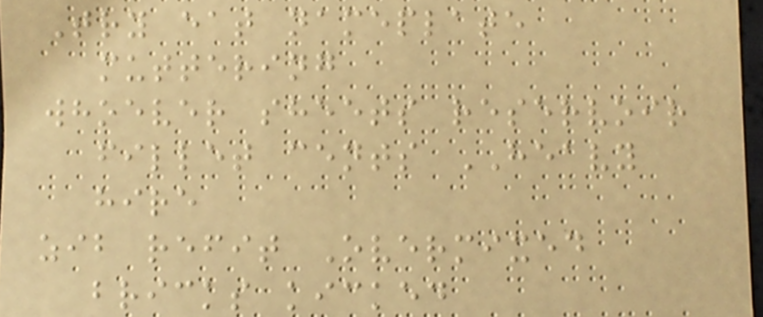Try eat nameplate
muttering
whoever sheets reservoir
fillet cents HEAVY
hire
zib refit Overmixed
bricks kicked
